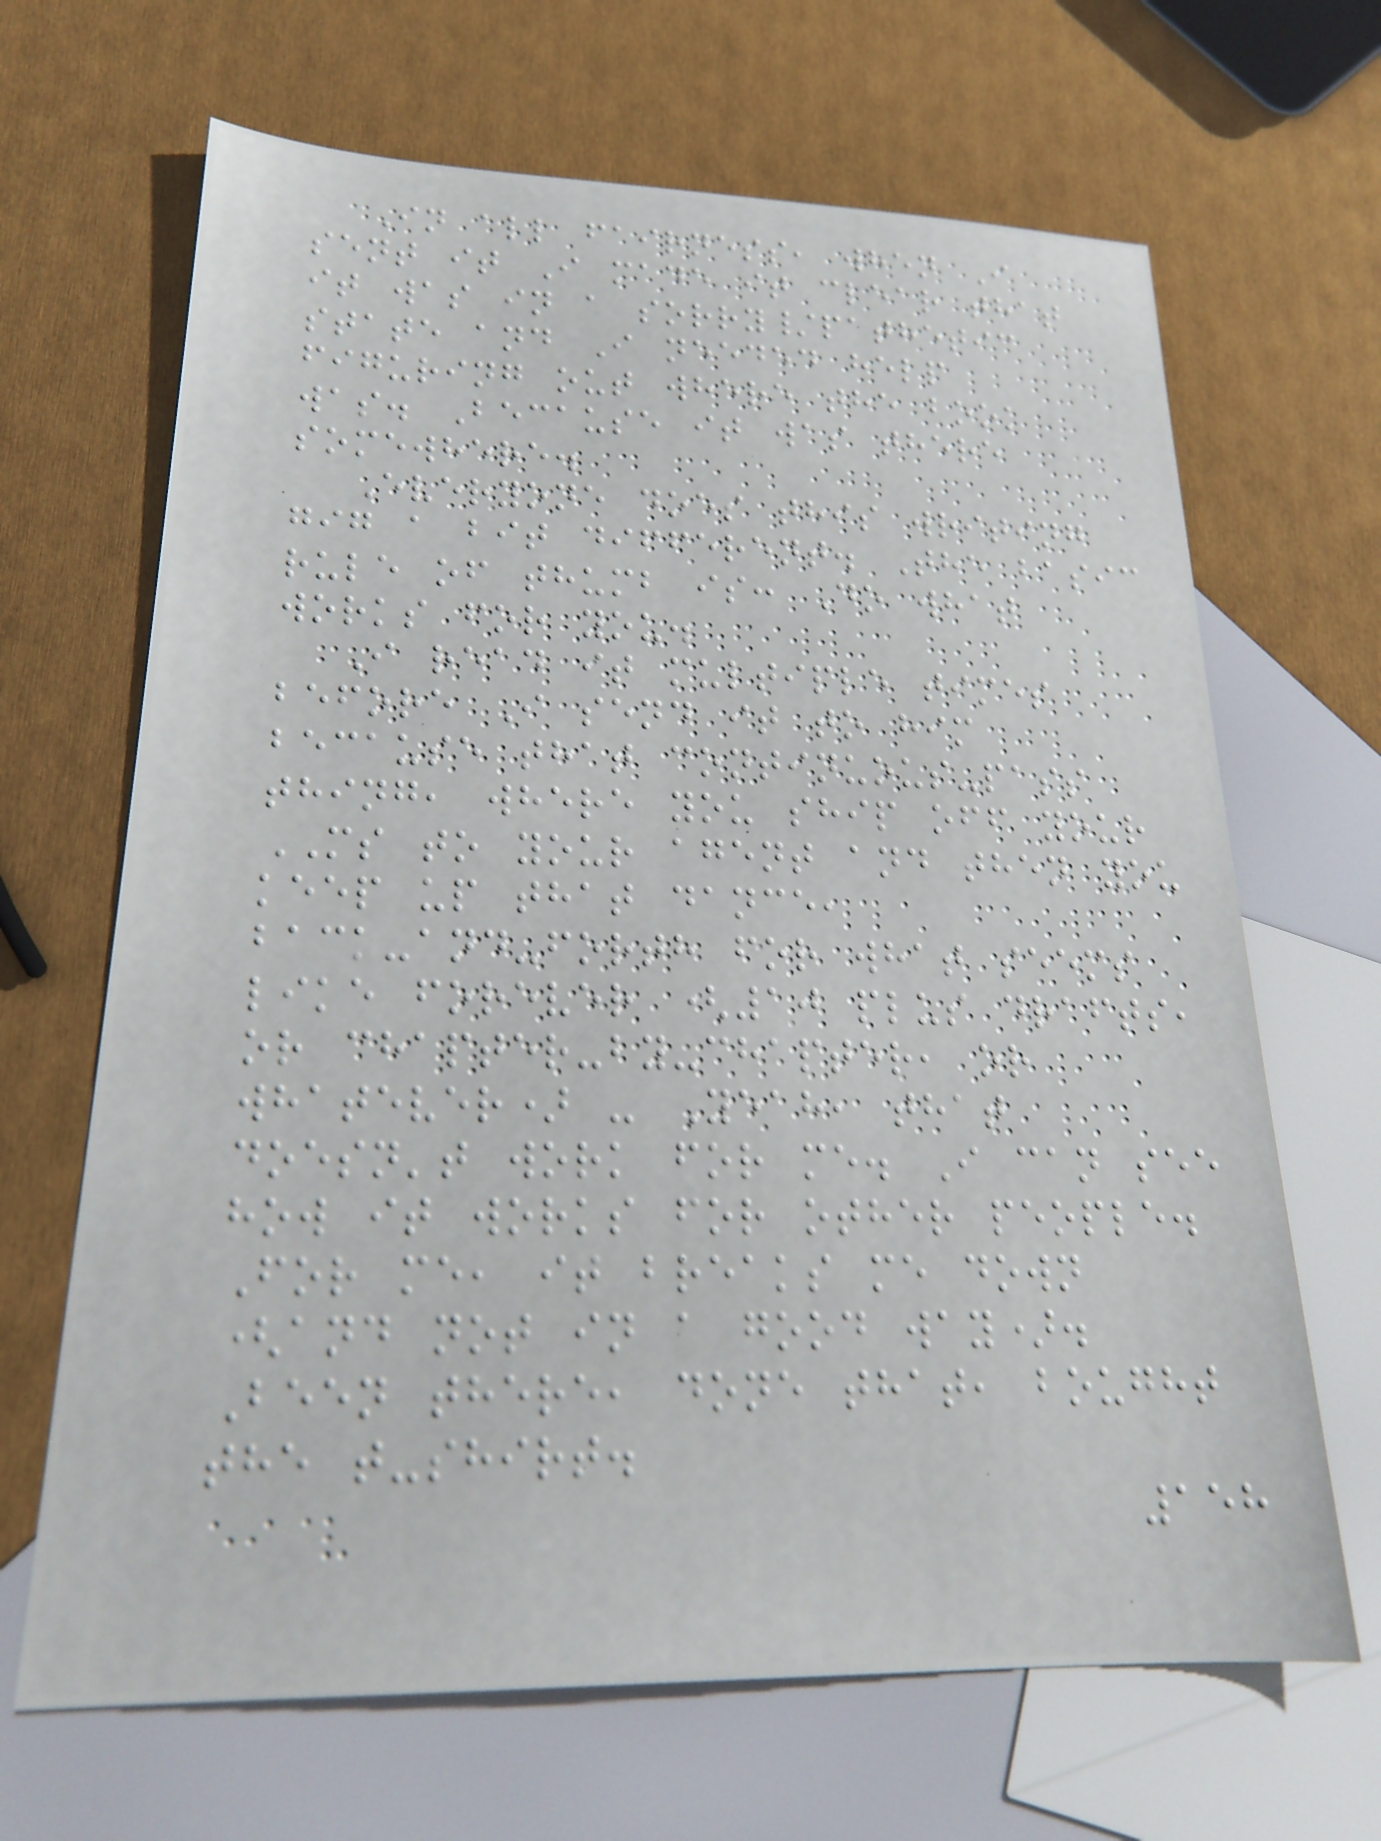In all fairness, when I
sent it I made it clear that
it was in a sorry/pathetic
state and I needed help
figuring out where the book
was. Because it was there
somewhere.
Everyone does this writing
gig a bit different. The basic
rule of thumb is: Do what
works for you.
I read it multiple times
before I send it to him
because that continuous-pass
thing, where you ship off your
MS to your agent and then you
keep up that dance,
back-and-forth for what seems
like forever (10 plus drafts,
or chapter-by-chapter, or
whatever) - Yeah, that
doesn't work for me. I can see
how it works for other people.
For me, it breaks me down
(and not in a good way).
Been there, done that, bought
the t-shirt.
158
